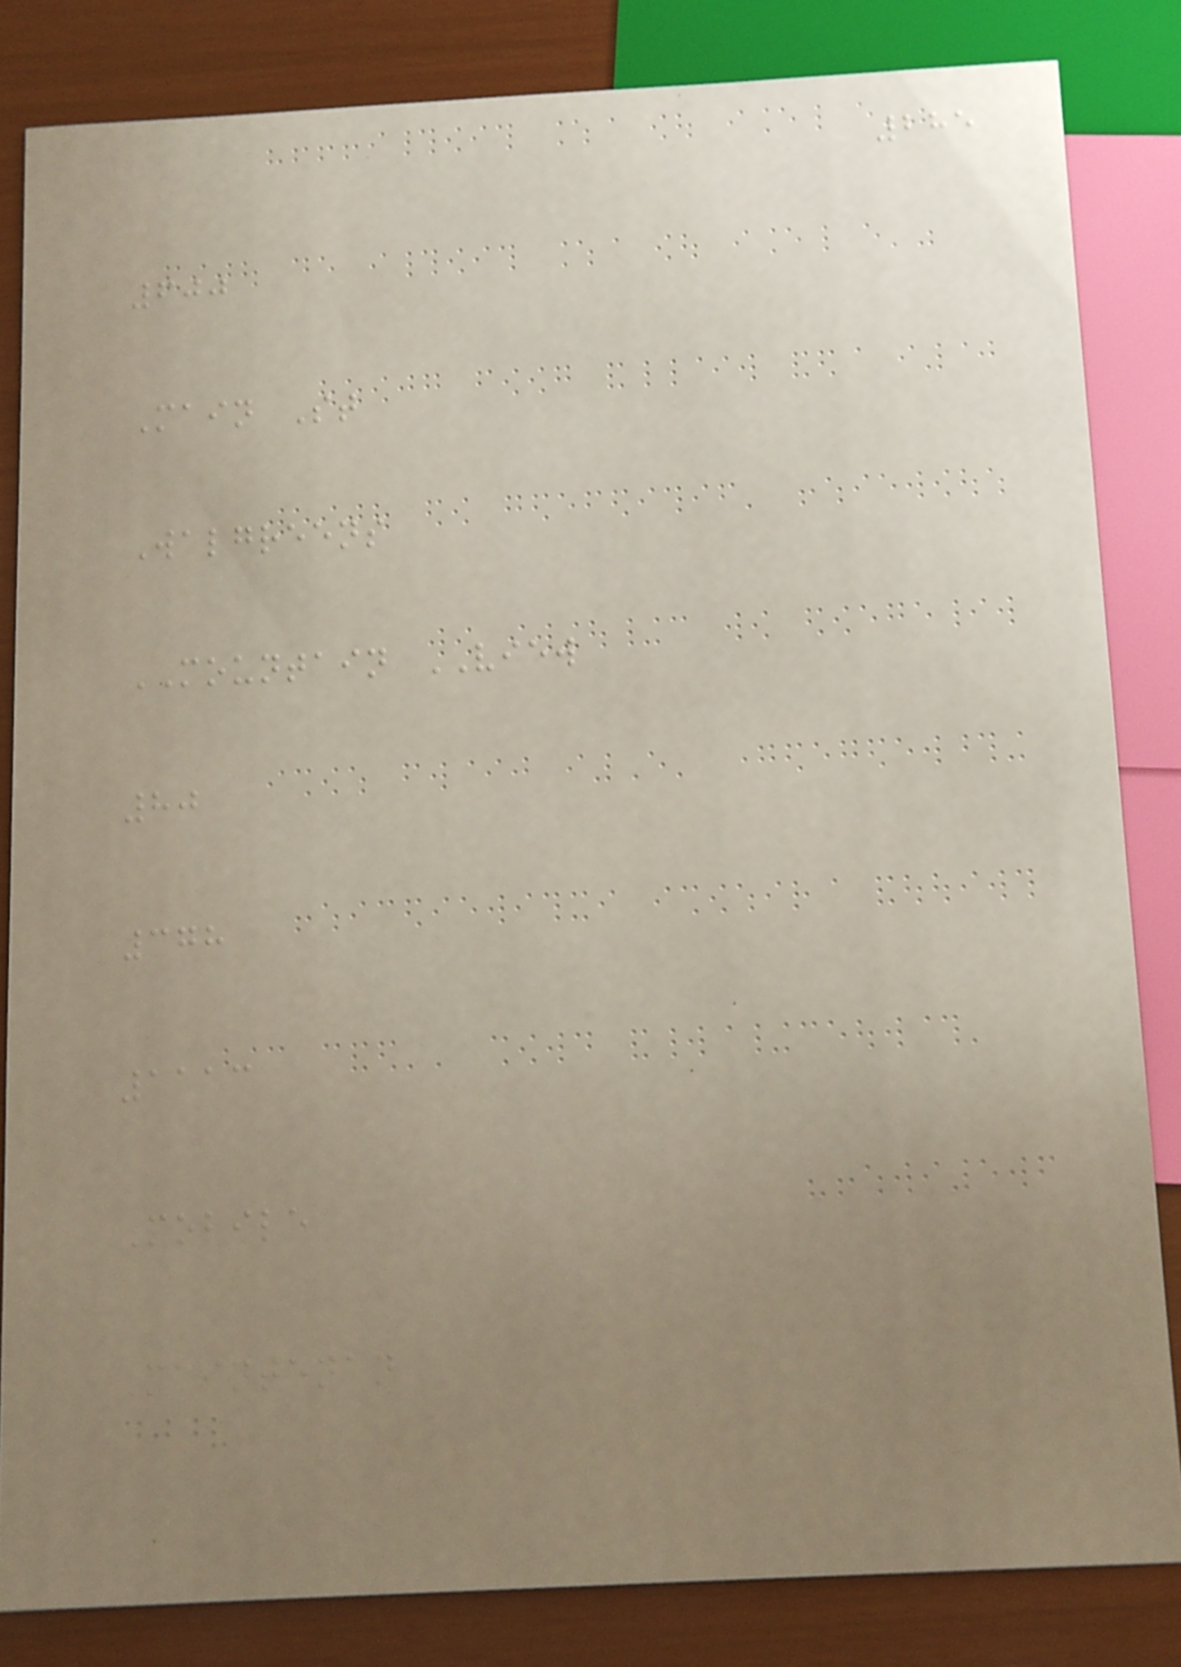285
600
Main St
Walgreens
MOUNTAIN VIEW
80
378
1113
Mobile
Maintenan
